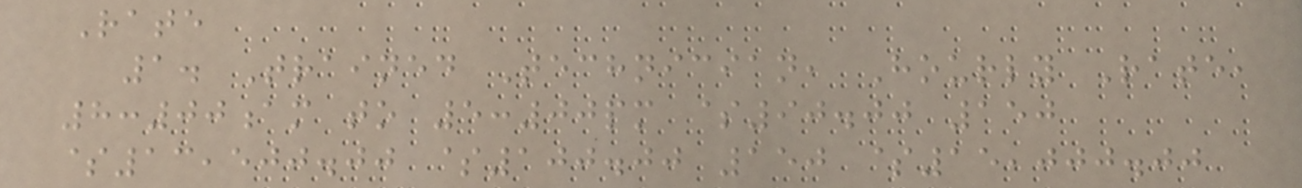Rate
1. Trained Technician, Hourly Rate,
8:00am to 5:00pm $90.00 150
$13,500.00 $100.00 150 $15,000.00
